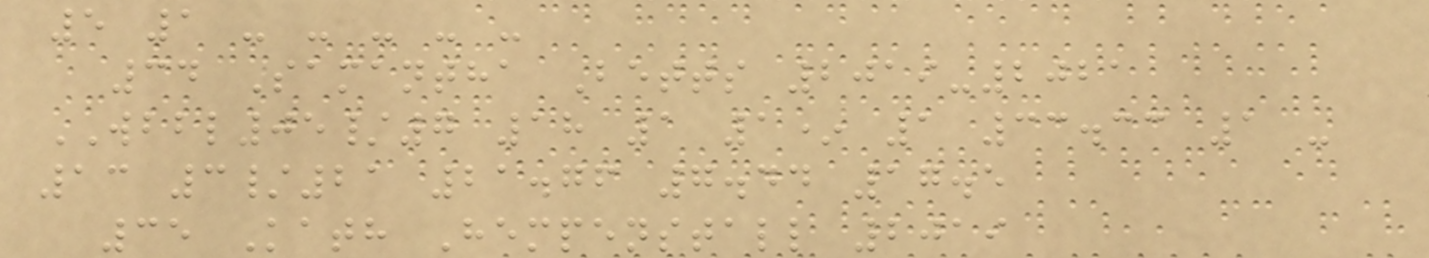5 1 - - - - -
34 Samantha Betts 2019-2021
WBBL05/7 18 1 1* 1 33.33 1 -
13 3/21 21.76 7.44 17.5
35 Kath Hempenstall 2019
